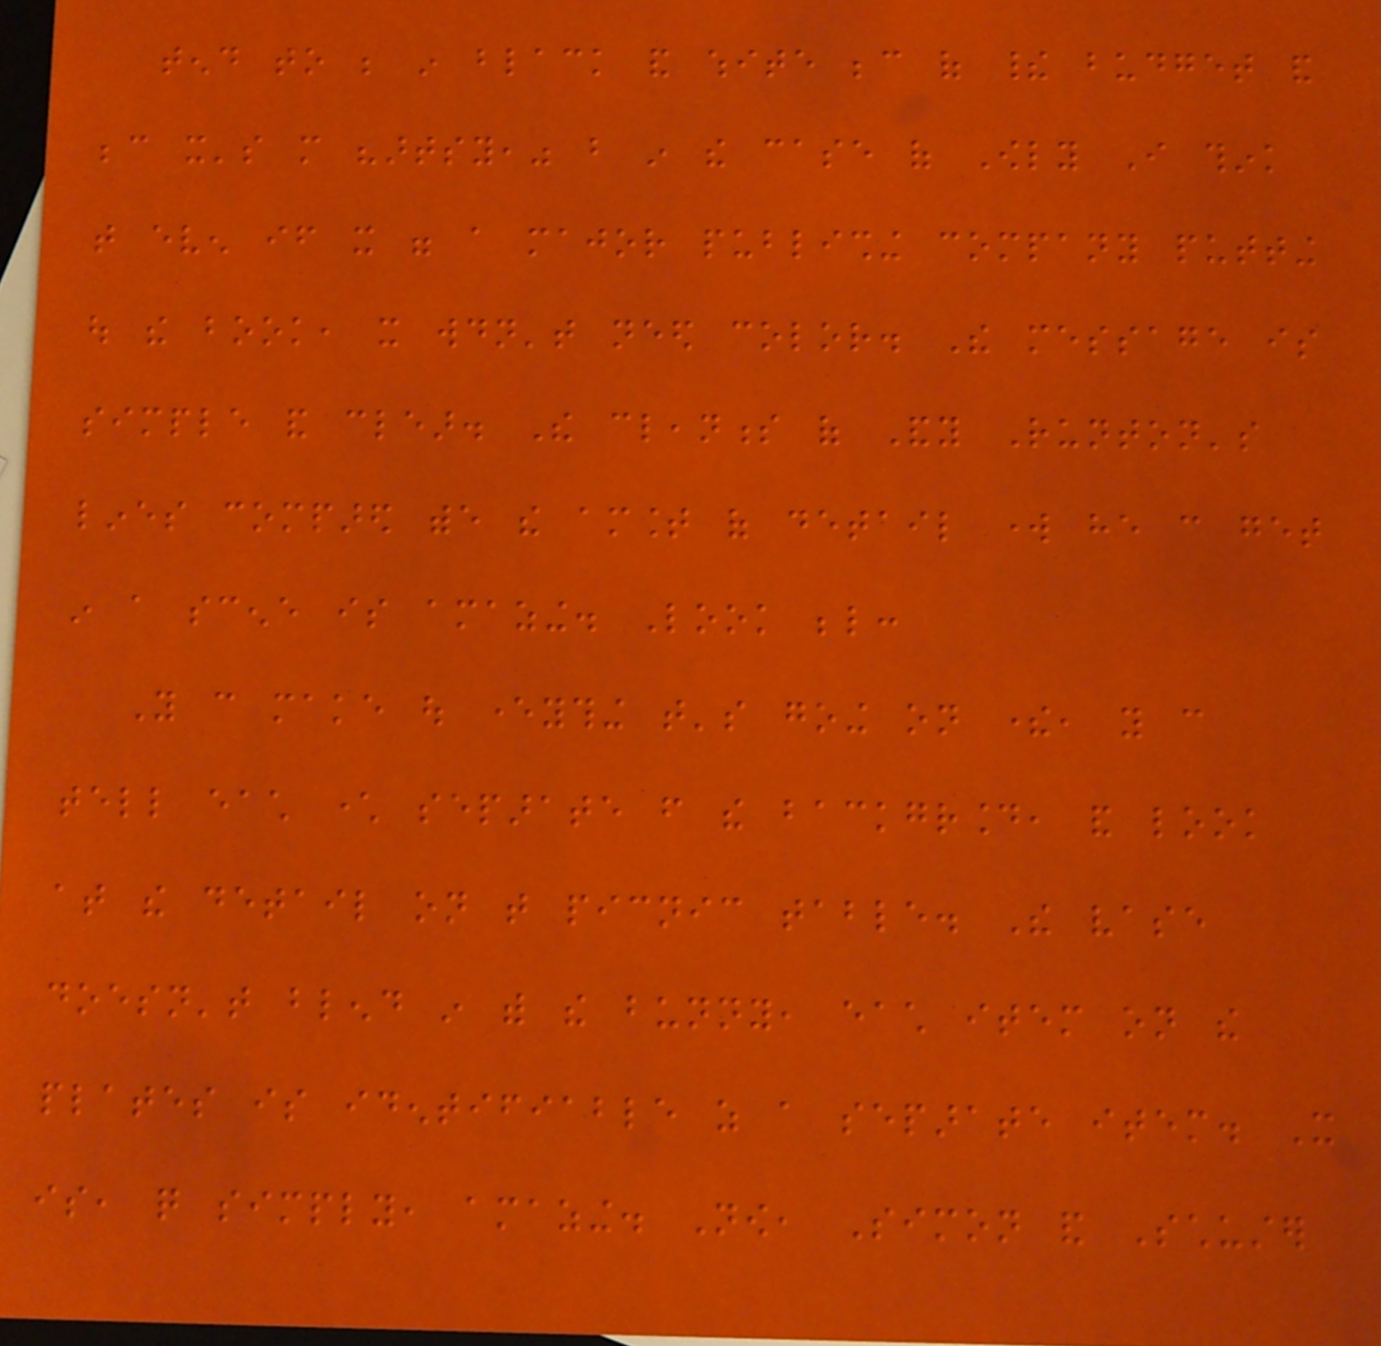tend to be in black and white because of their budget and
because it's more "artsy," but in the case of Owly I think
that even if it were a major publishing company putting
out the book, it wouldn't need color. The message is
simple and clear. The cleanness of Andy Runton's
lines compared withe the amount of detail work he can get
in a scene is amazing. Look below:
You can make out everything that's going on there, you can
tell each character separate from the background, and look
at the detail on that picnic table. The vase
doesn't blend in with the bunny, each item on the
plates is identifiable as a separate item. It
is, quite simply, amazing. Now, Simon and Schuster
